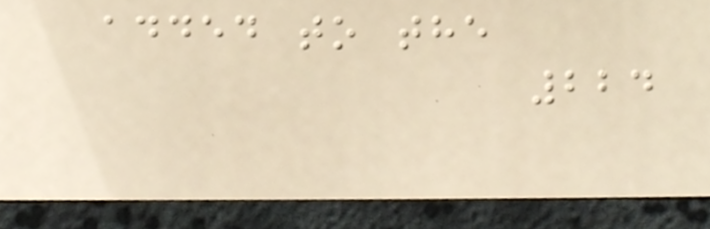added to the
224
